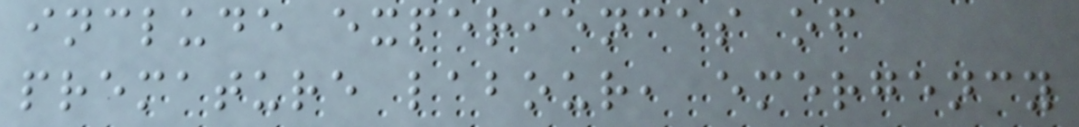include experiences of
premature labour, emergency
